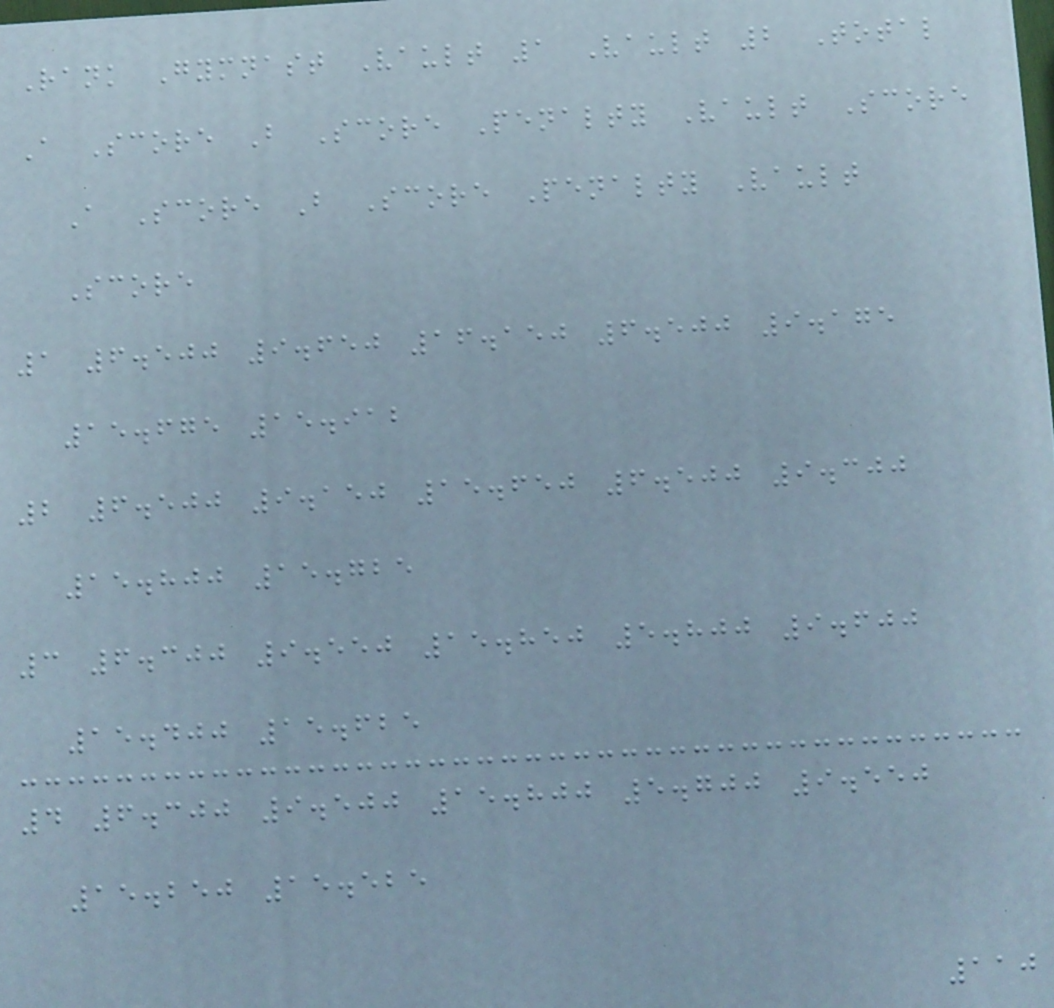Rank Gymnast Vault 1 Vault 2 Total
A Score B Score Penalty Vault Score
A Score B Score Penalty Vault
Score
1 6.500 9.650 16.150 6.500 9.175
15.675 15.912
2 6.500 9.150 15.650 6.500 9.300
15.800 15.725
3 6.300 9.550 15.850 5.800 9.600
15.400 15.625
4 6.300 9.500 15.800 5.700 9.550
15.250 15.525
110
